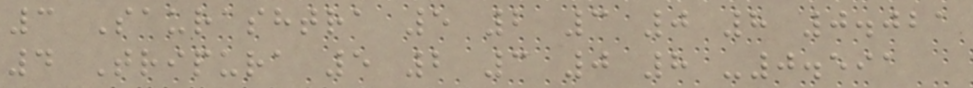3 Saurashtra 5 2 3 0 8 0.021
4 Tripura 5 2 3 0 8 -0.591
